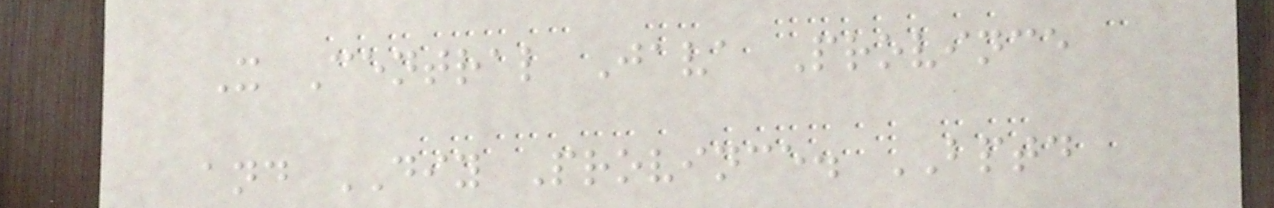X Central Java Province
and DIY Province. BPTD
